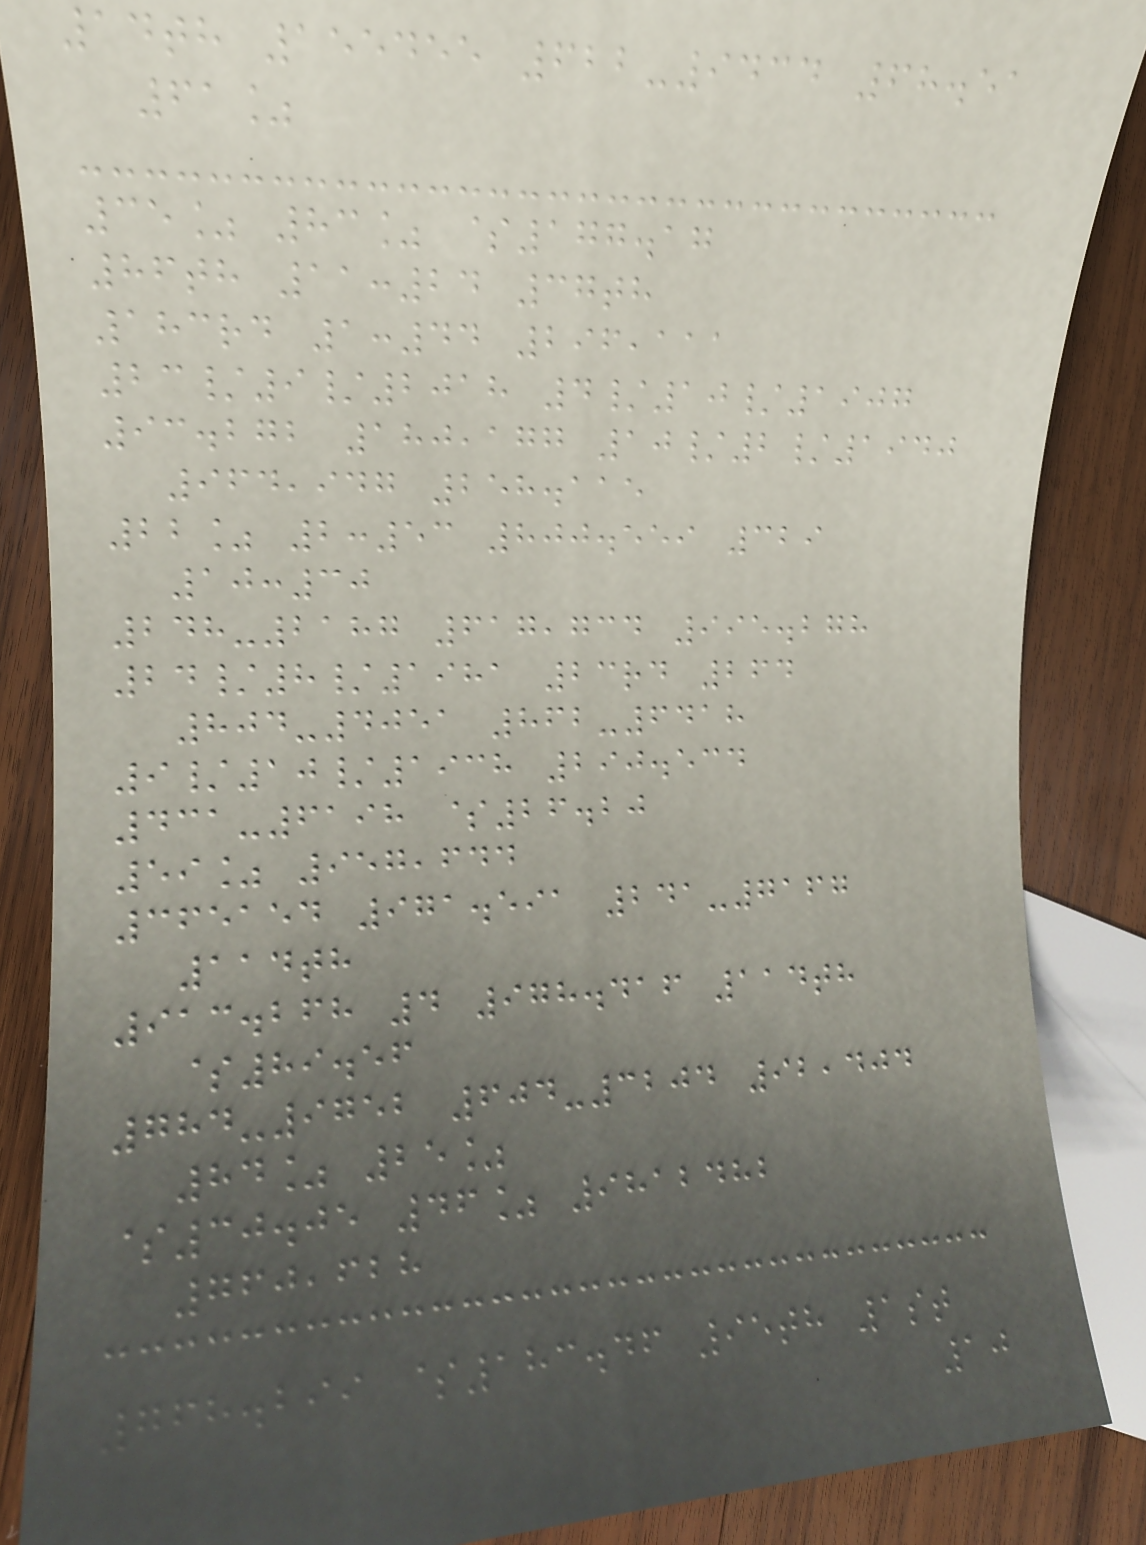14th 155455 622-9434 68.51
61%
35% 83% $177.17
86th 11:24 37th
183rd 1:44 296,111
23/9/2018 4/10/1907
93.272 180,177 10/2/1940
964,947 258.115
22% 2:53 800.559 329
10:30
248-2187 617,734 995.278
24/8/1981 23rd 264
804-4051 862-6418
9/10/1938 290.534
431-6198 $26.20
59% 957,644
365154 971.591 241-7167
114th
913.268 4 978.416 114th
$89.56
784-9752 604-3204 92,404
84% 25%
$30.05 46% 9812482
760,628
768.299 $183.46 95th 1st
10
